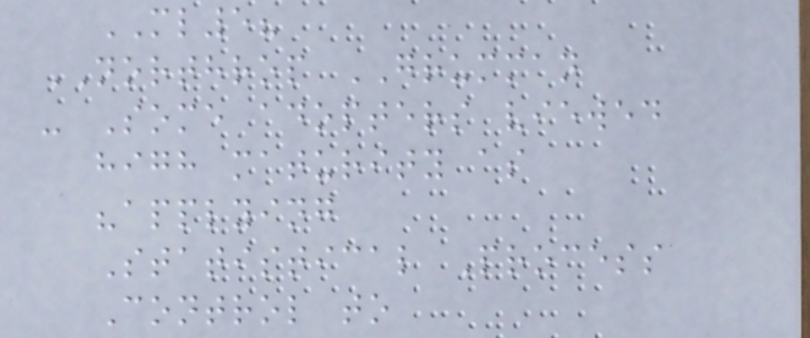ML5?
NORTHROP GRUMMAN
- Some adopters viewed
high maturity as
"applying
Statistical Process
Control to
